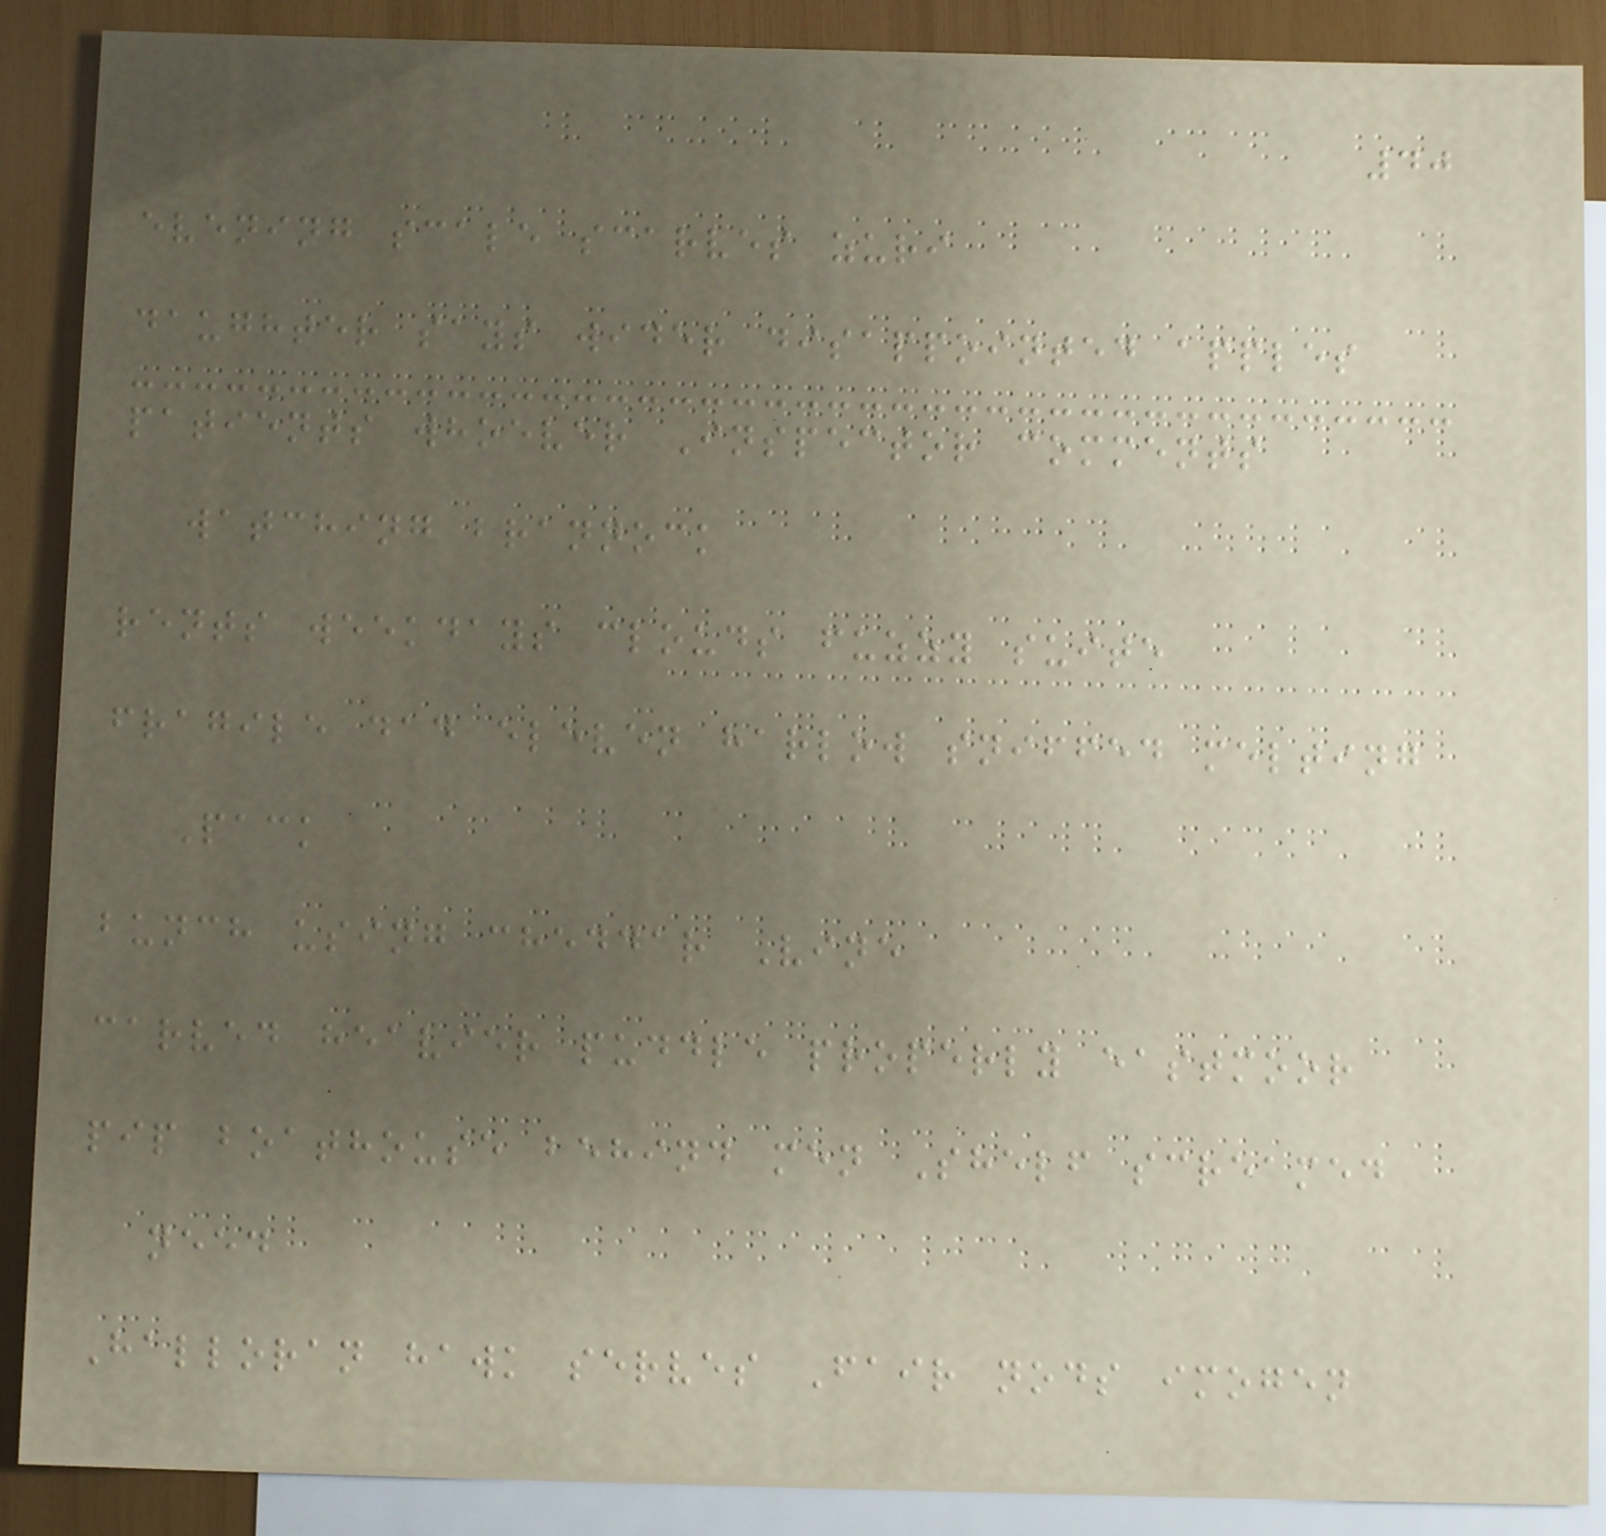40
evening scale scarves zuri
daughter says wider disappointed apples
patients whoever Inspector comments
watching brannock
rents weekdays clouds fuzzy suite
fragile dad eleven harlow sniffed melting
Pack
bunch using cheddar Vine
carved heavier puddle properly eastmoor
pip boathouse behind men Shelf screamed
need
Halloran hawk serves Fair nods imogen
